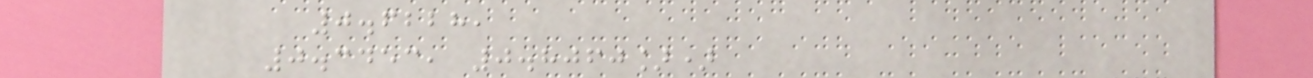0.6228,
0.3453, 0.8060])
